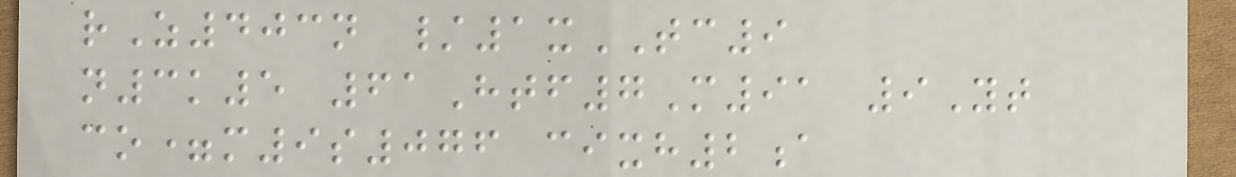rZ403n /1xTC9
n3k5 61Htf7M91 9Yt
co=m9s076 cixh2a
